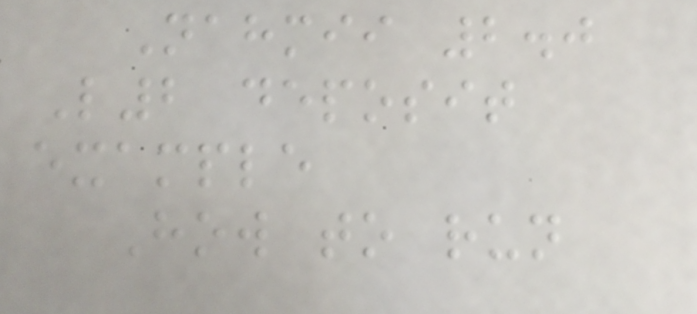Nahmii 2.0
L2 deposit
example
How to run
